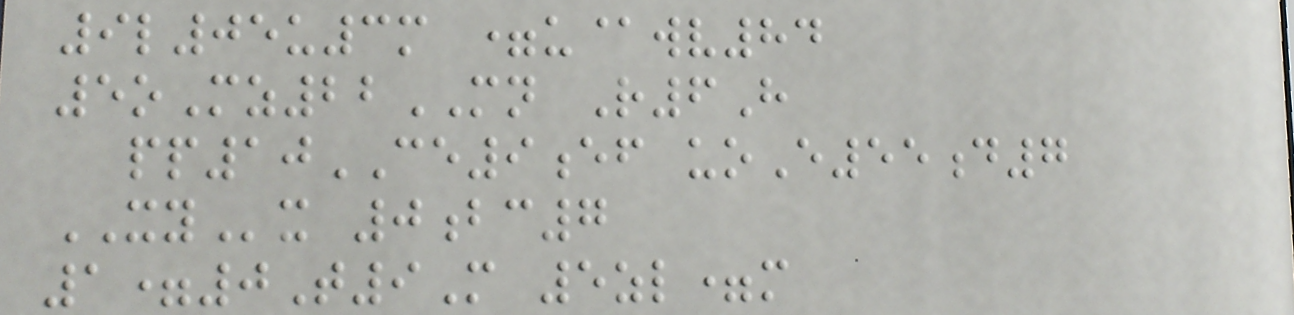9l05u3m =u@wv84
5oMz22MN R6H
pp10CE9ef uoE55d7
XYx 0bc7
1=0T9M 5zl=m
